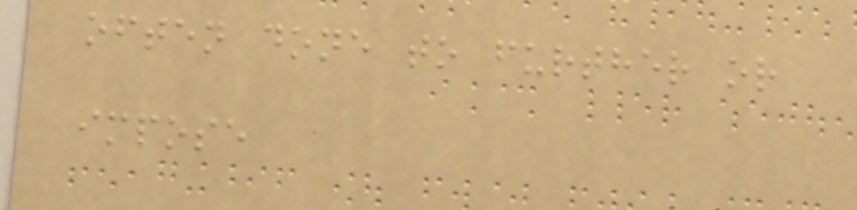often done to further or
impose
